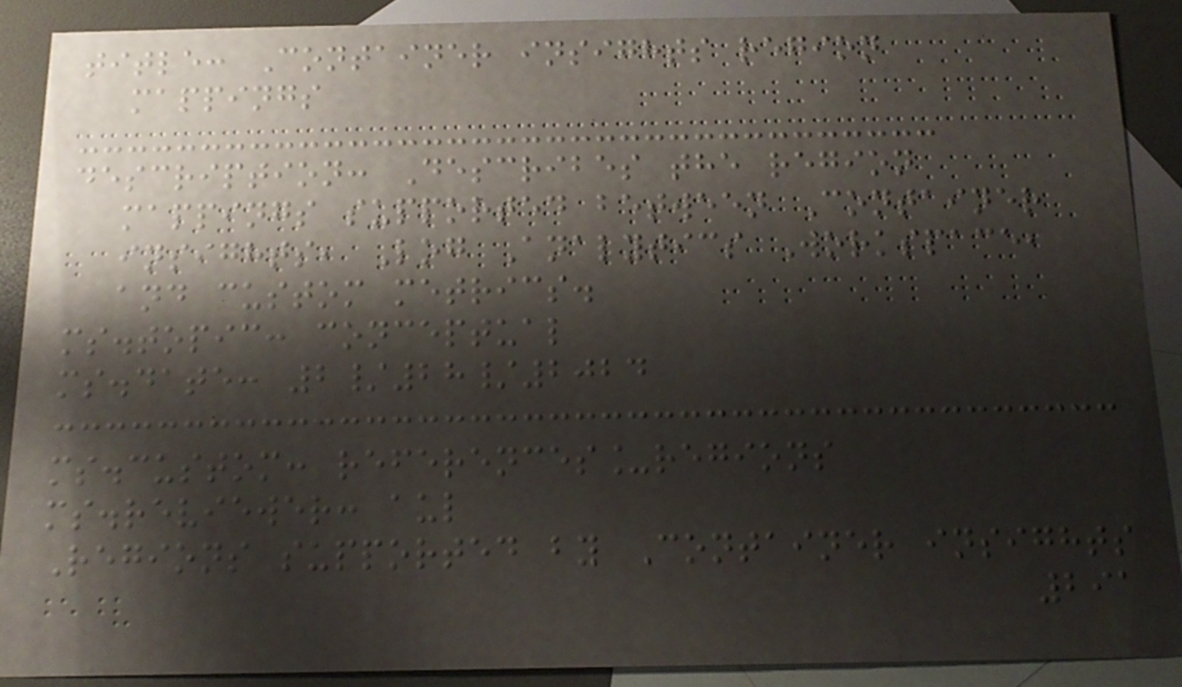title: Container insights region
mappings
description: Describes the region
mappings supported between Container
insights, Log Analytics Workspace,
and custom metrics.
ms.topic: conceptual
ms.date: 2/28/2024
ms.custom: references_regions
ms.reviewer: aul
Regions supported by Container insights
291
